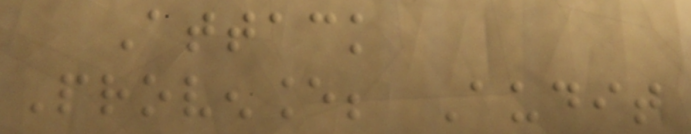Attack
Provenance; Audit
